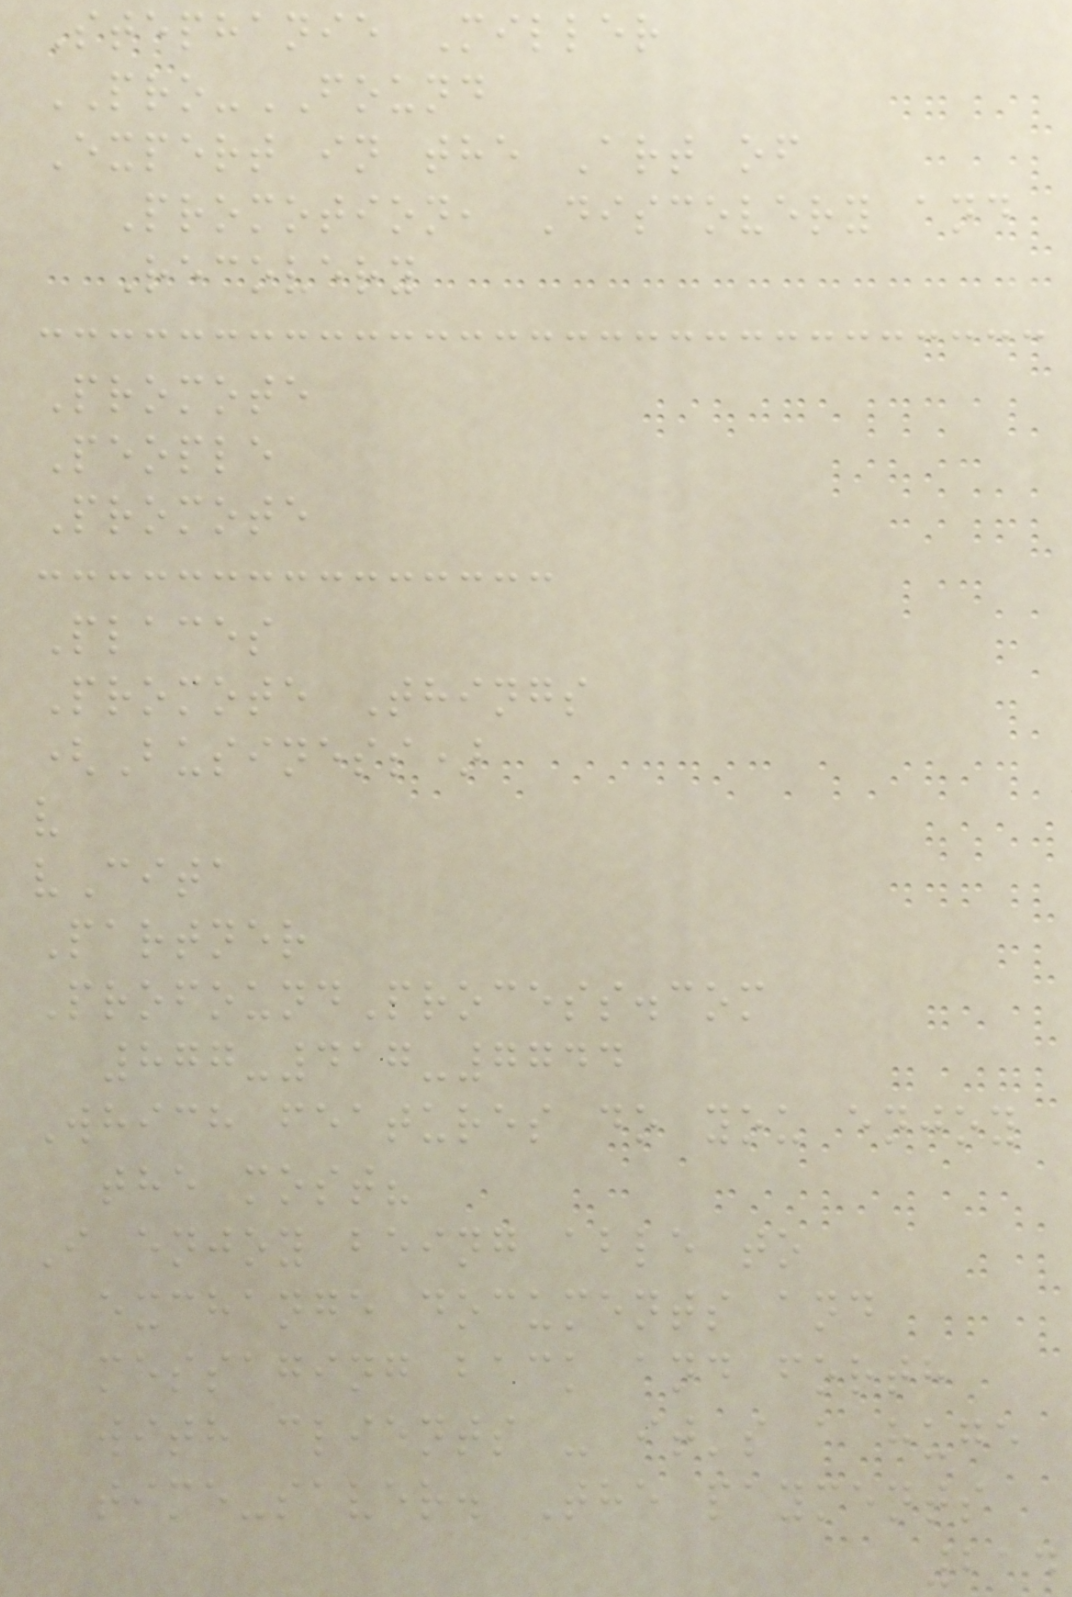Stephanie Miller
PRO-FOUND
Expert in the Art of
Promotion, Discovery and
Recovery
Promote
People
Promote
Places
Promote Things
(Business)
v
vCita
Partner
ProfoundProcess.com
877-417-7744
Which features do you enjoy
the most?
I enjoy being able to
exchange documents and
messaging back and forth
with clients - it's a huge
time-saver. The payments
214
